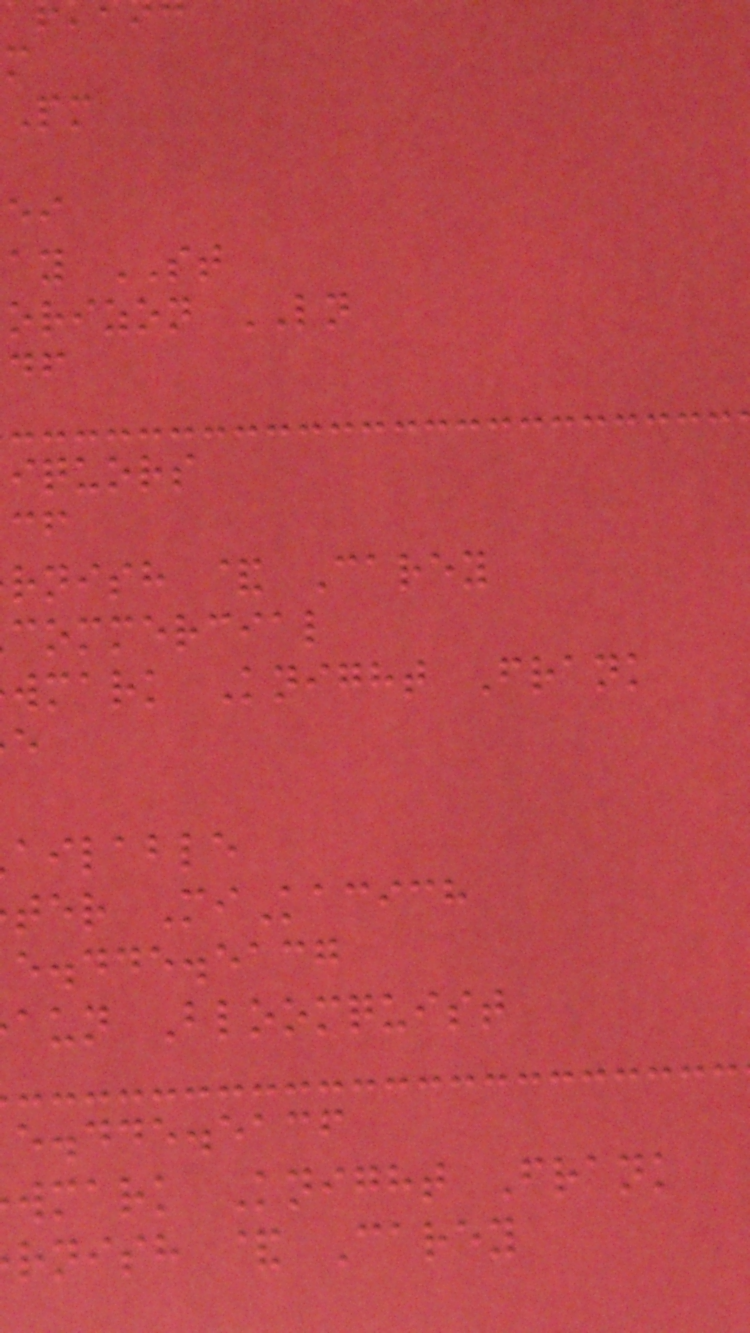ay ST
orizon LN
iquors
rnish & Carey
commercial
wmark Knight Frank
ailable
ter MiKacich
e.dde.eacg
aun Bloomquist
e.dde.eacf
wmark Knight Frank
rnish & Carey
